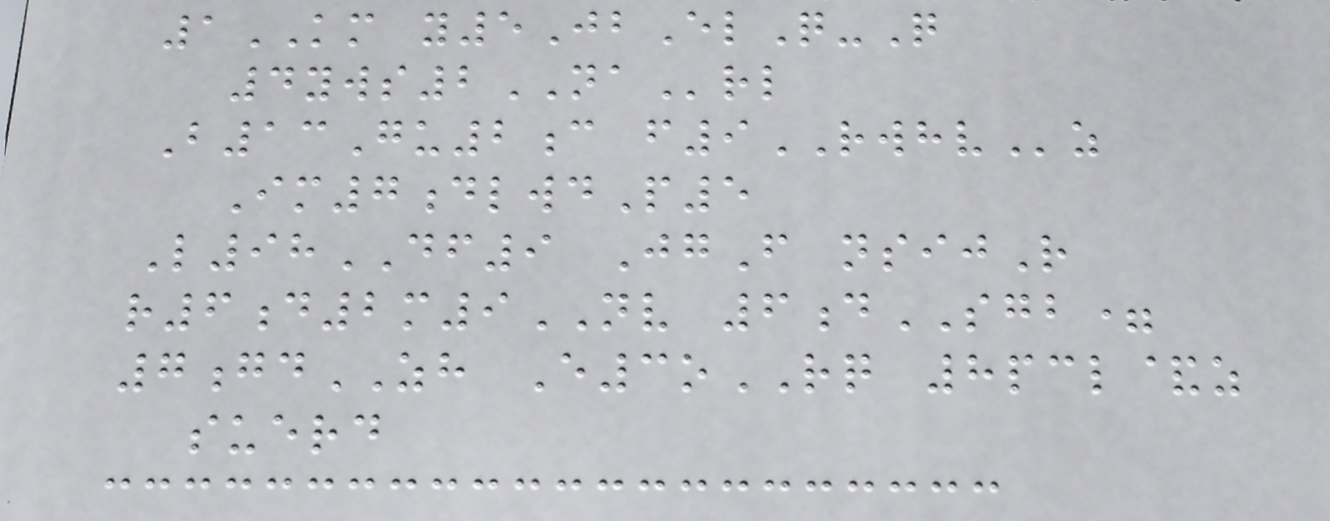1KM y5JbElQ-Q
4yws2NArl
B13Gu2c f9RWHVz
Im7dlwdP5
L98DF9 JgF nsijR
r6d2m9NV 6dSGB=
7gdZH E3oRQ 8pcl&z
suerd
